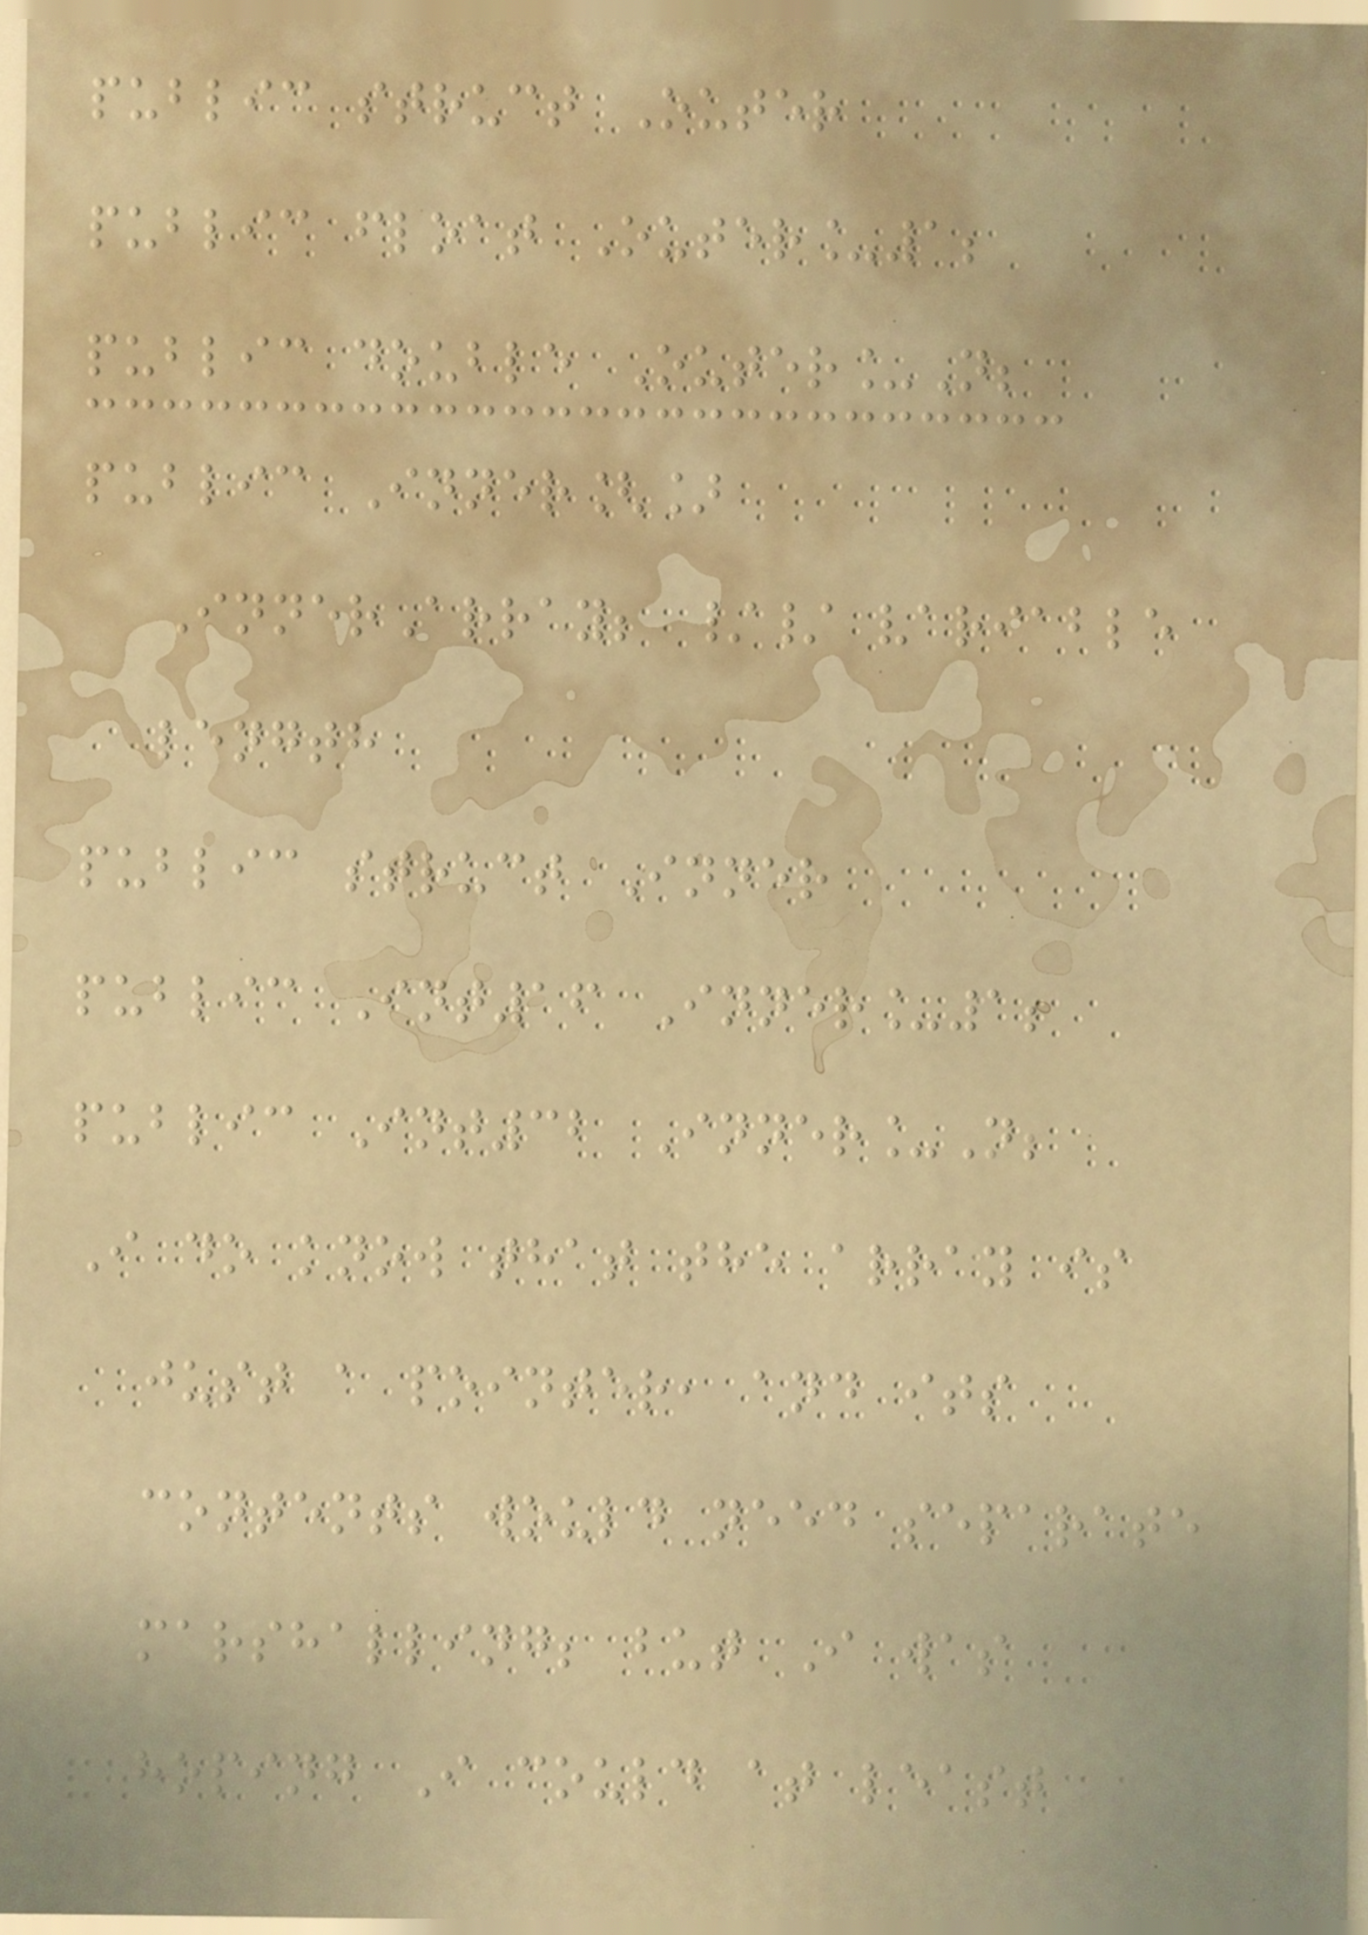public struct Outer
public float Outer_1;
public double Outer_N;
public Inner[]
InnerArray; // variable
length
public struct Inner
public Int16 Inner_1;
public Int32 Inner_N;
I do know that the array is
just a pointer, and its
contents would need separate
marshalling; but I was
hoping I could at least
